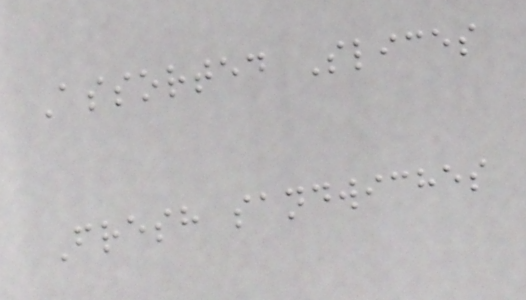Assorted Slices
Fresh sandwiches
